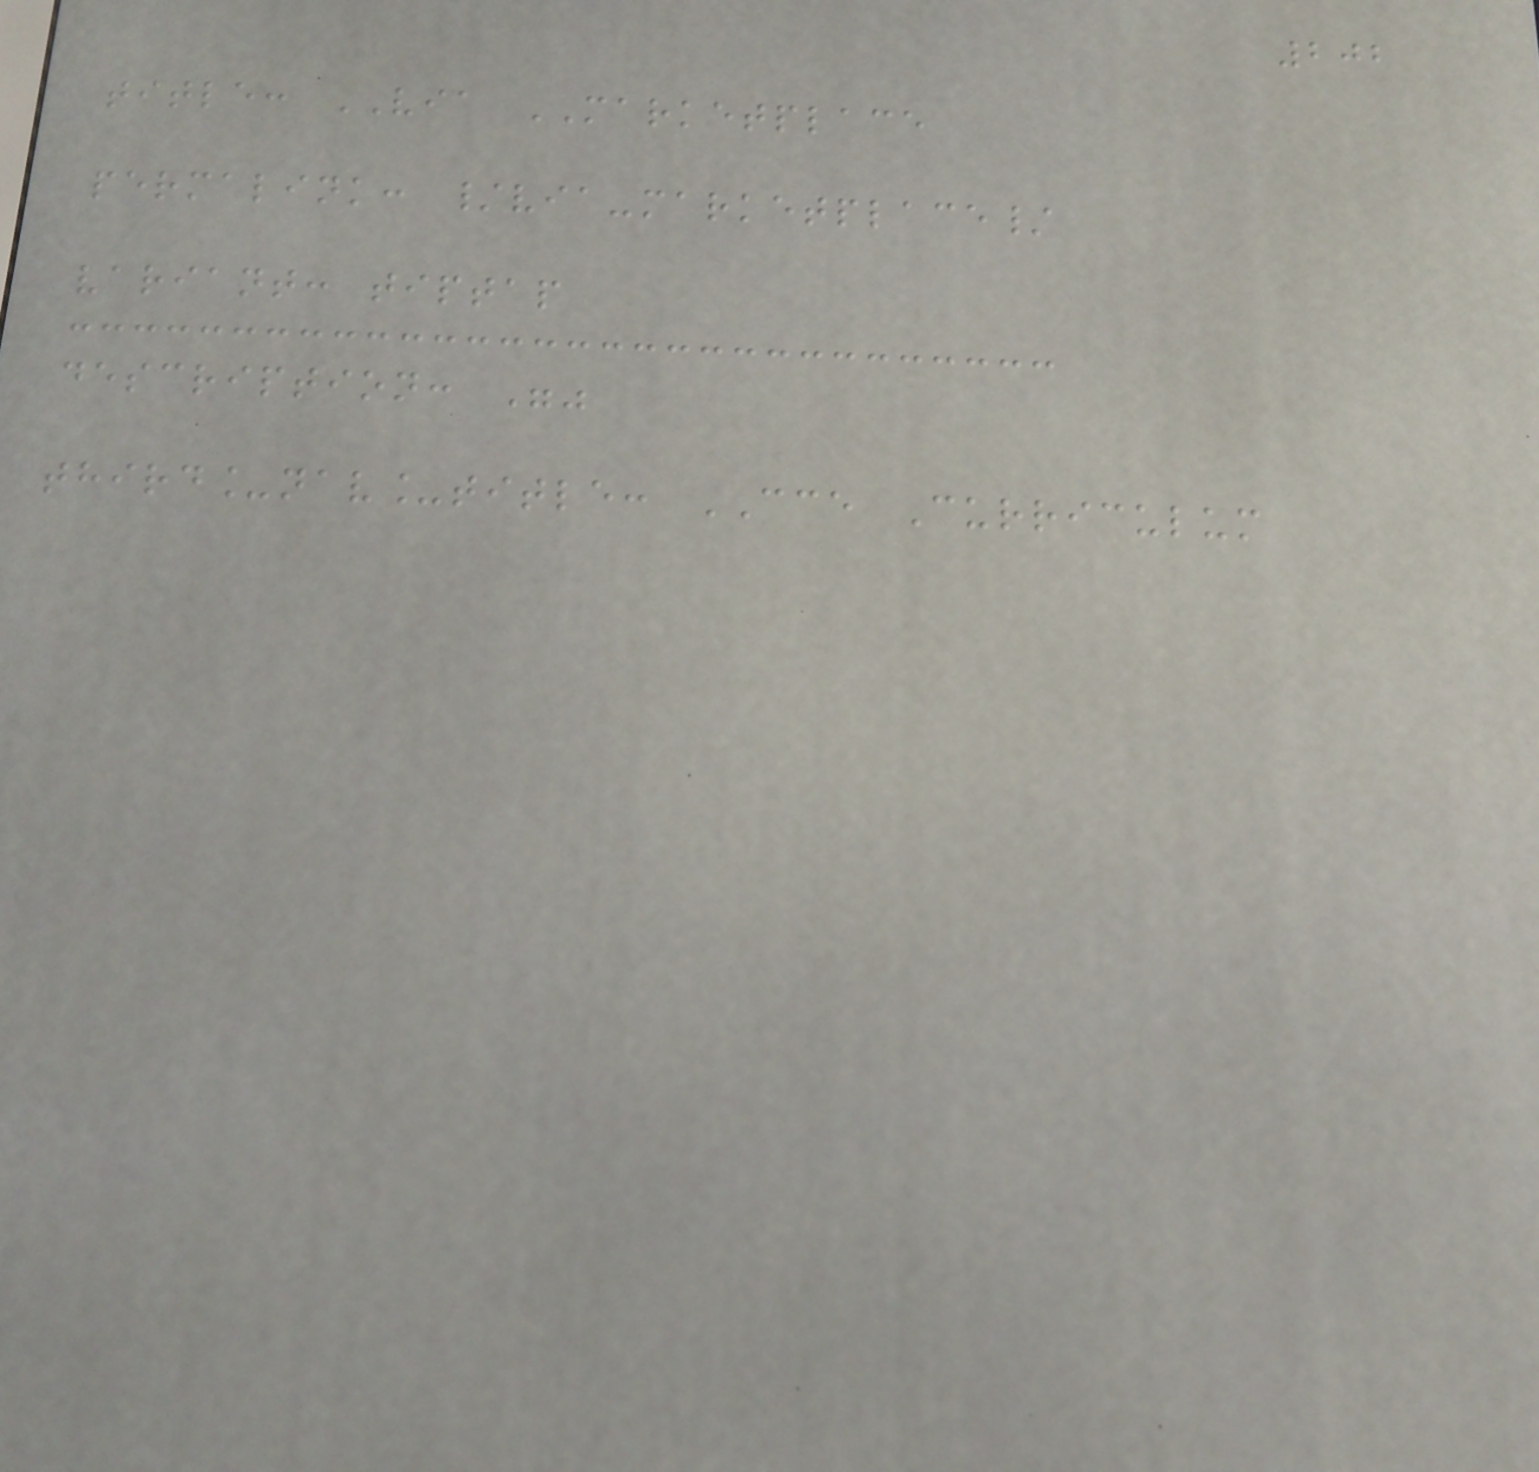202
title: VIA MARKETPLACE
permalink: /via-marketplace/
variant: tiptap
description: ""
third_nav_title: CCE Curriculum
